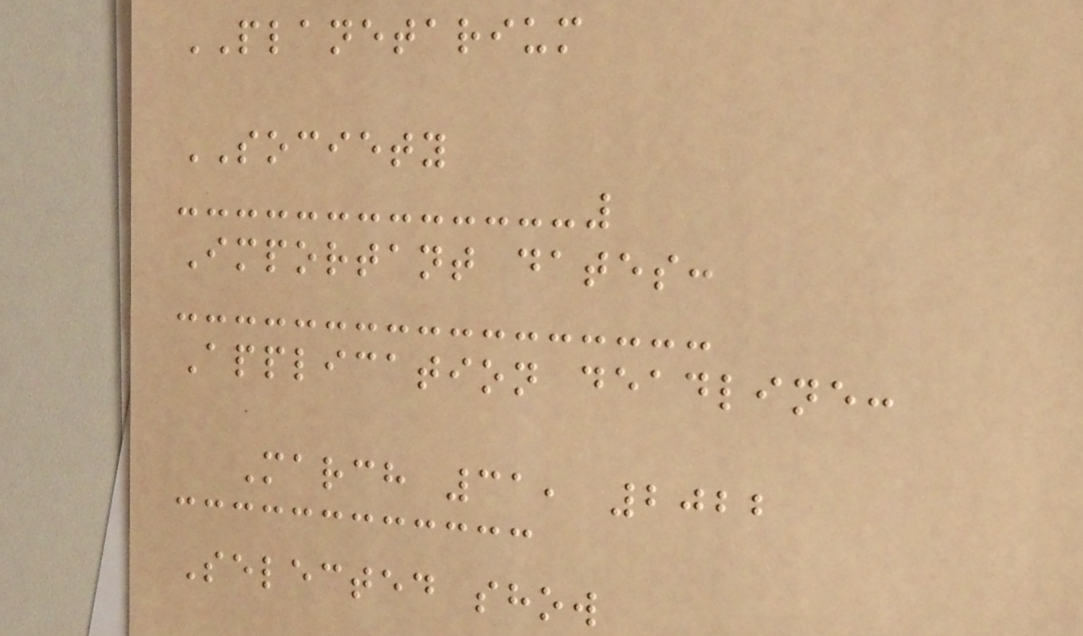PLANETARIUM
SOCIETY
Important dates:
Application deadline:
March 31, 2022
Selected show
